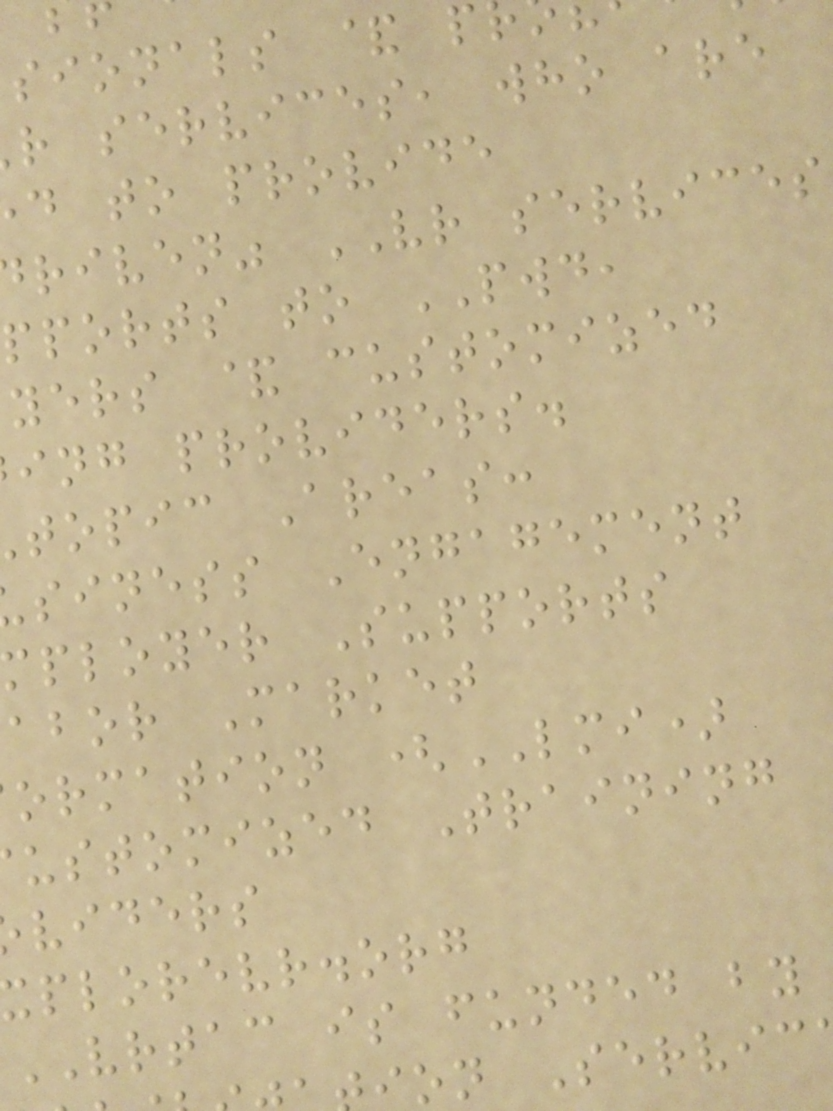sionals & p
r services, who are
d to provide
riven" VR services
pports to PWD,
yers & customized
ing providers.
topic Areas:
siness Engagement
mployer Supports
abor Market
ormation (LMI)
ustomized Training
viders
plorevr.org
VRTAC is funded by
ion Servic
